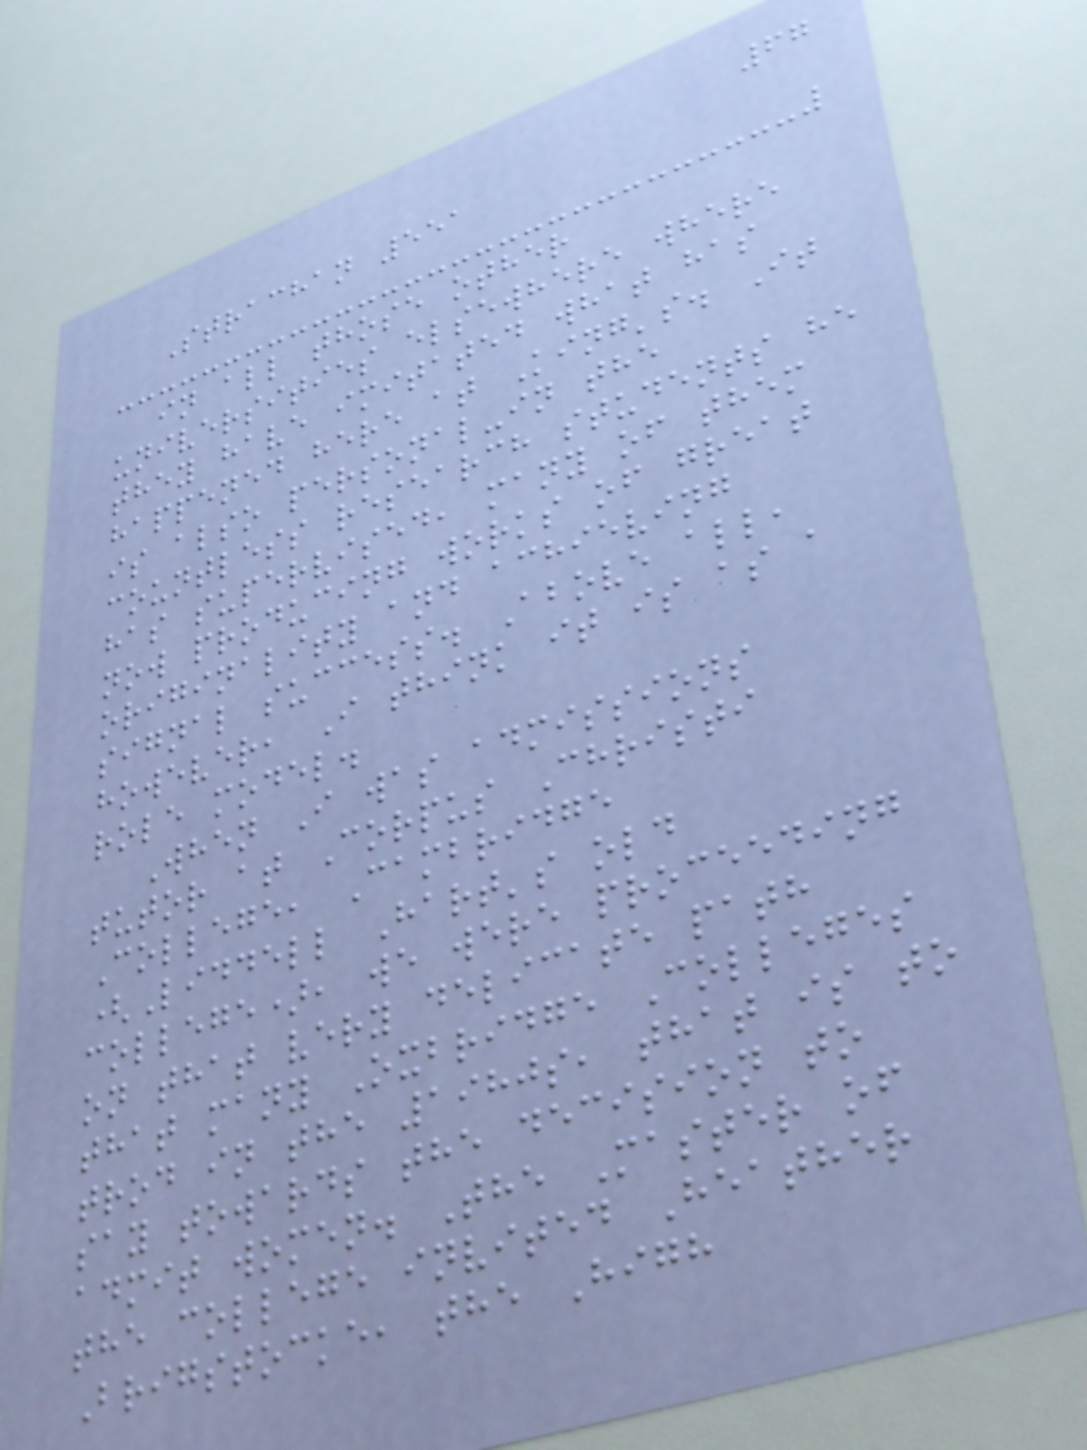67
Strachan 551
in all those other
universities elsewhere where
they have imitated what has
happened here at King's. It
is also personal-in the
countless research students he
has supervised, many of them
now producing works of great
originality and achieving
signal success. Above all,
however, I think it is as a
role model.
When I was admissions
tutor at Corpus Christi
College, Cambridge
(Liddell Hart's old
college), we were proceeding
on that very delicate path
that many Oxbridge Colleges
trod in the 1980s, that is to
say towards the decision to
admit women. The Master of
the college invited Heather
Brigstocke, the High
